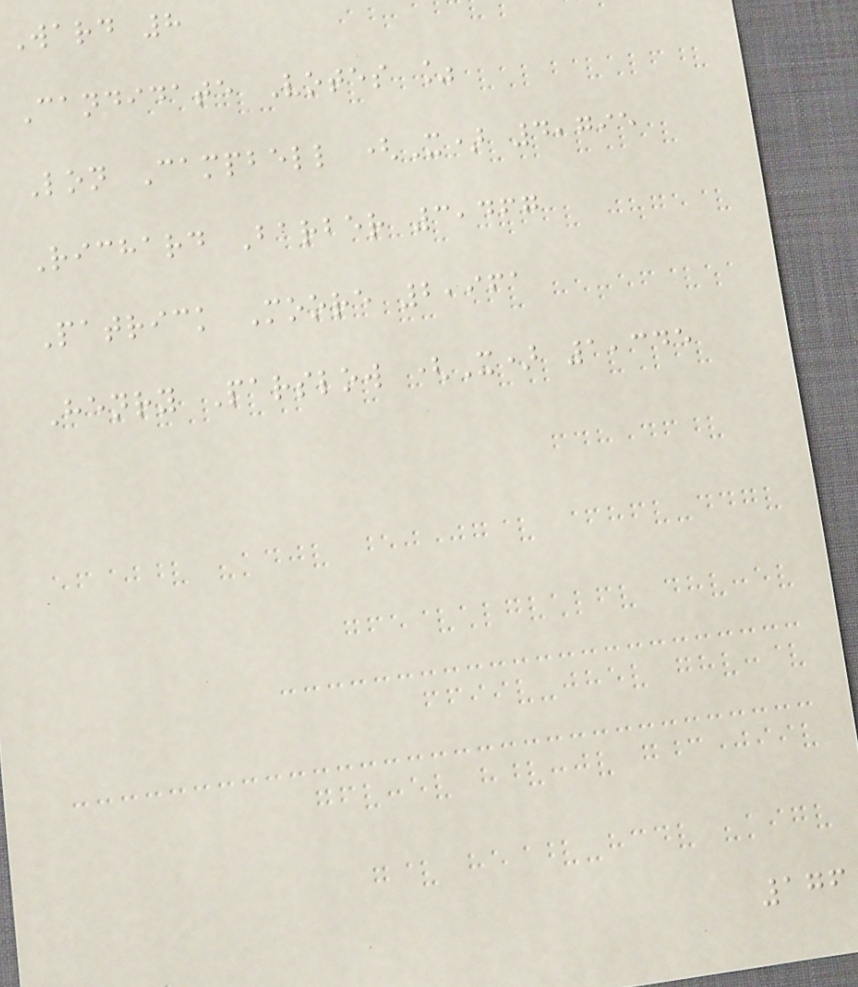Ward 8
Candidate Votes %
Lon Campbell (X) 4,795
Richard Barber 3,467
Patrick Moore 2,961
Henry Parslow (X) 1,345
176
